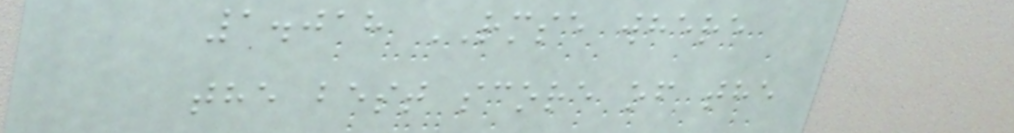1.018 RMSE where
the best score of the
